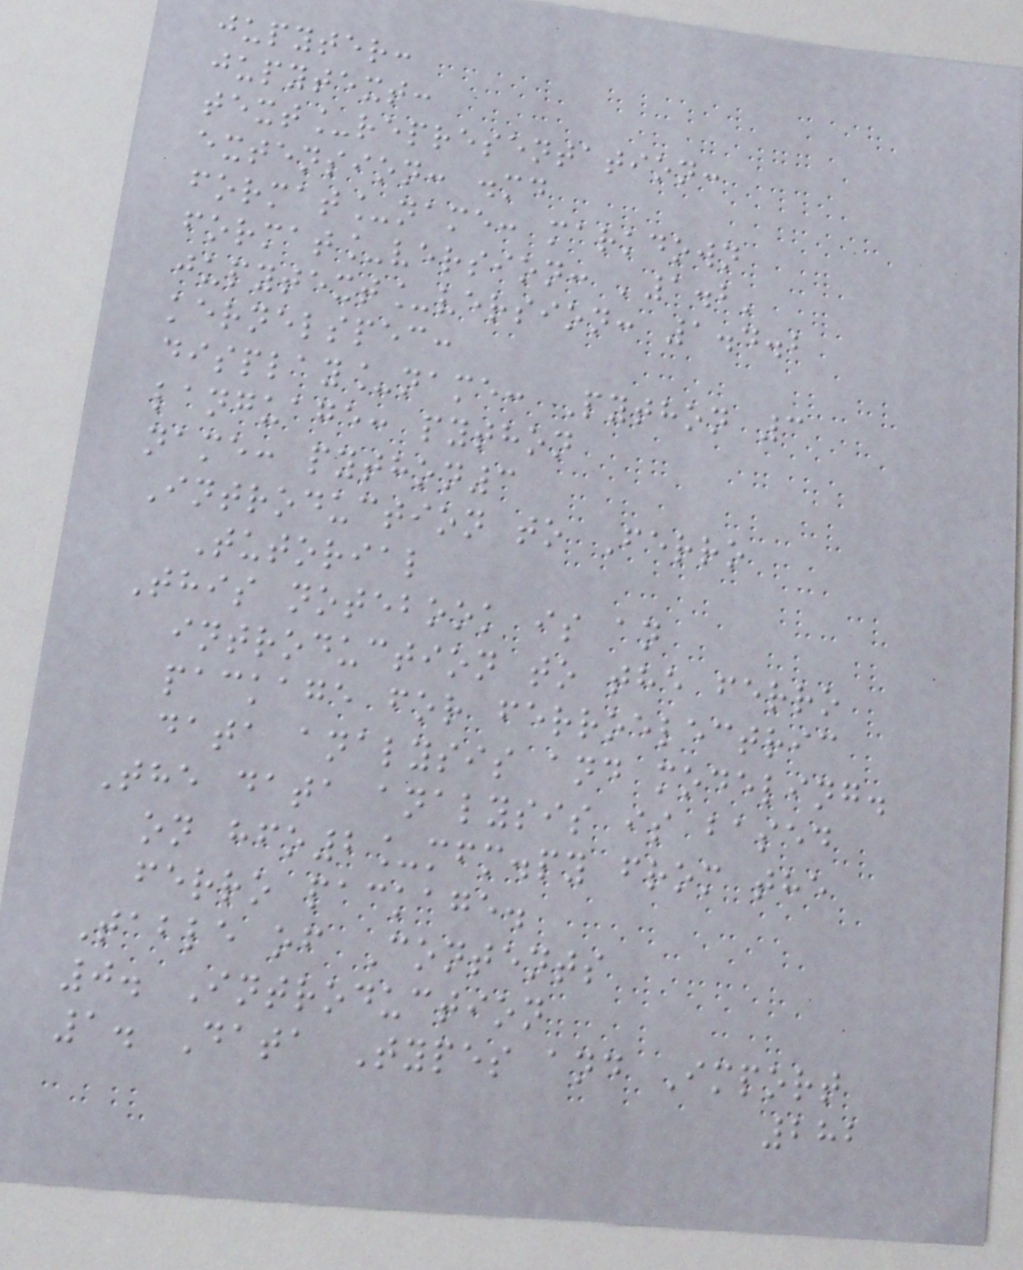jupyter:
jupytext:
text_representation:
extension: .md
format_name: markdown
format_version: '1.2'
jupytext_version: 1.4.2
kernelspec:
display_name: Python 3
language: python
name: python3
Introduction to Ferro
Tutorial
This notebook is an
introduction to the ferro
package for ferroelectric
data analysis and modeling.
The data analysis is based
on hfo2_mfm.py from the
ferro package.
Table of Contents
0. Introduction
1. Data Types and Import
282
